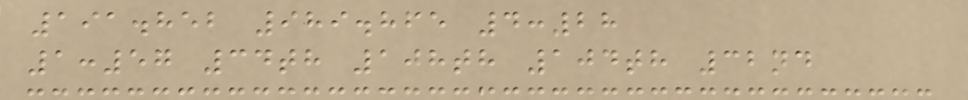191.852 989.865 4:28
1:57 34th 108th 104th 32nd
